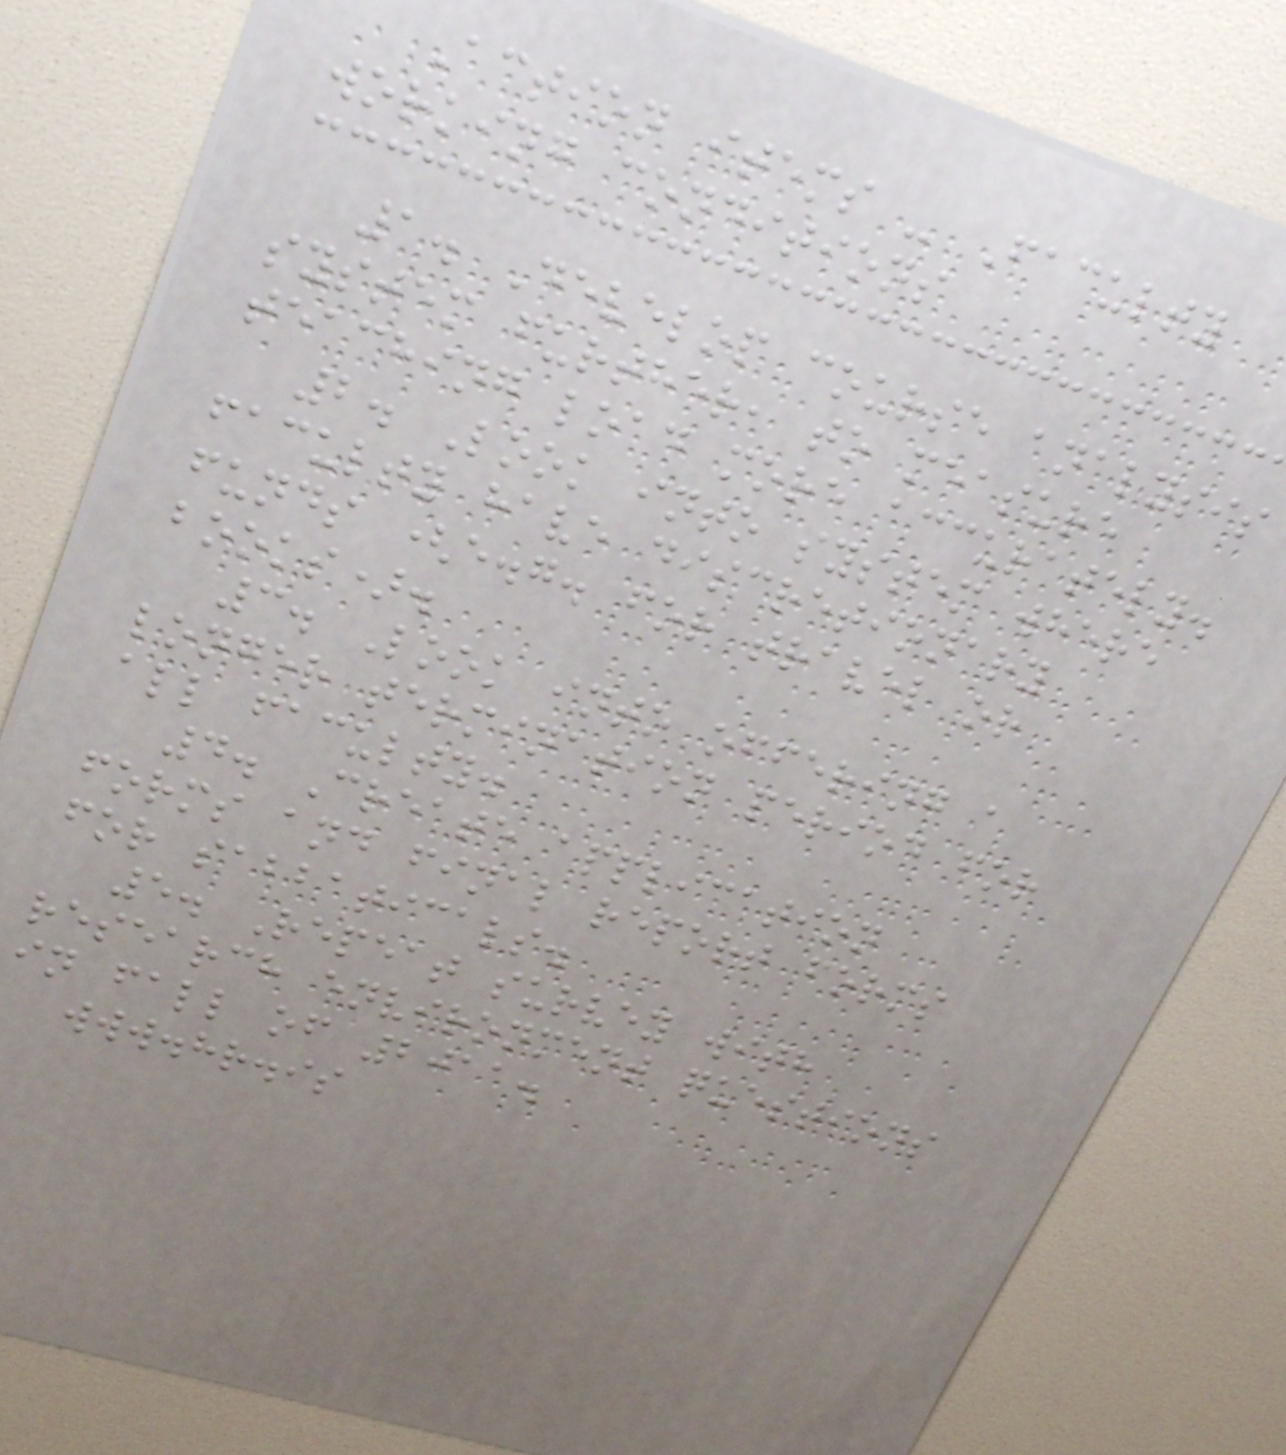Action items - Faculty
working conditions
1. Develop course analysis
system further, to measure
teaching load more accurately.
2. Look into system where
faculty have discretionary
funds (e.g. for travel or
books).
3. Look into offering a
longer termination period for
all faculty.
4. Create application
forms and final report forms
for sabbaticals.
5. Repeat survey with
research environment questions
in fall of 2011.
www.hr.is
